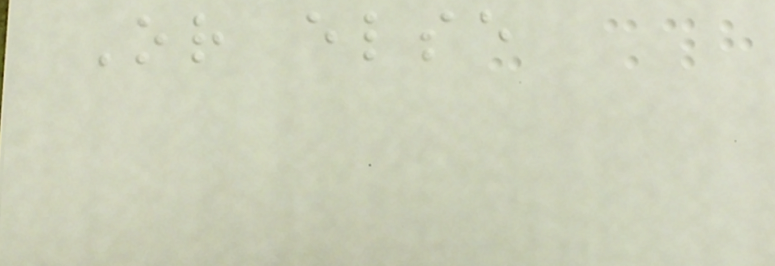Or else
